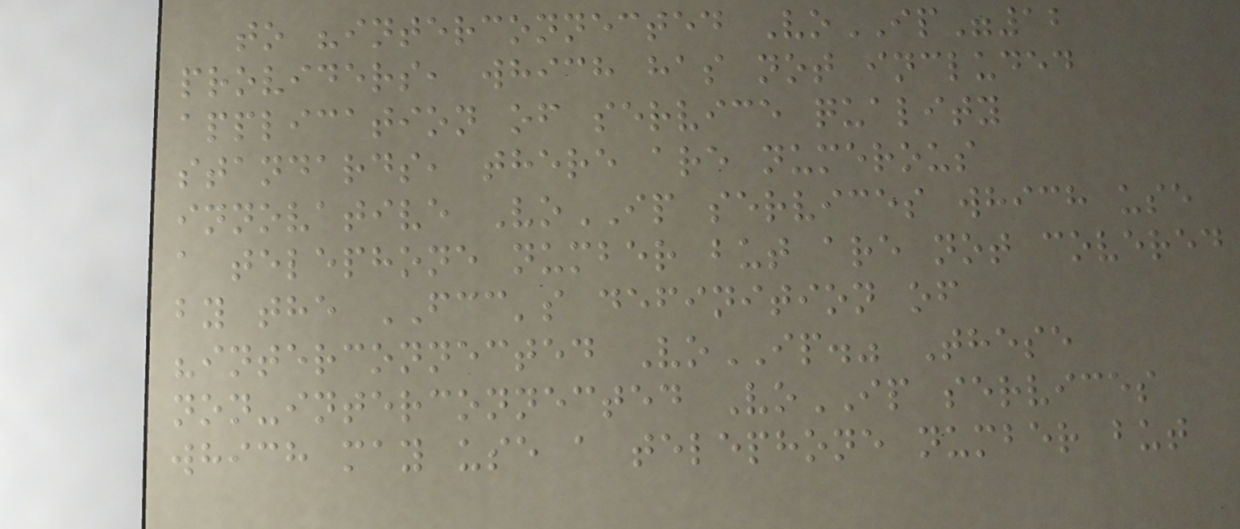to "interconnected VoIP"12
providers, which has not included
application of service quality
standards, there are numerous
innovative VoIP services which use
a telephone number but are not covered
by the FCC's definition of
"interconnected VoIP." These
non-interconnected VoIP services
which may use a telephone number but
